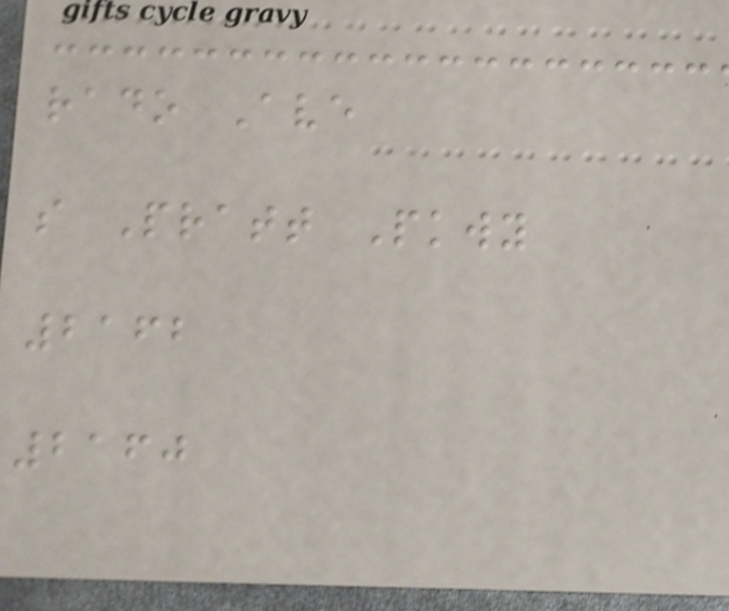rado Ave
s Pratt Pkwy
2162
2160
